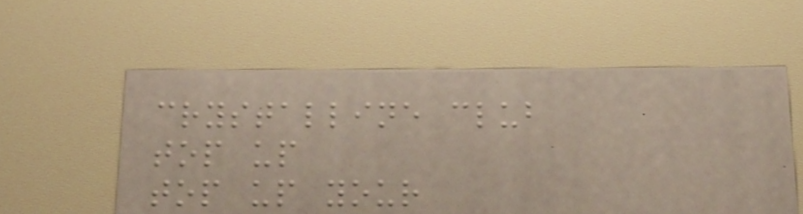crystalline club
top up
top up your
